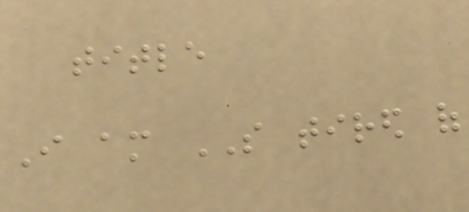title
I am SO tired of
